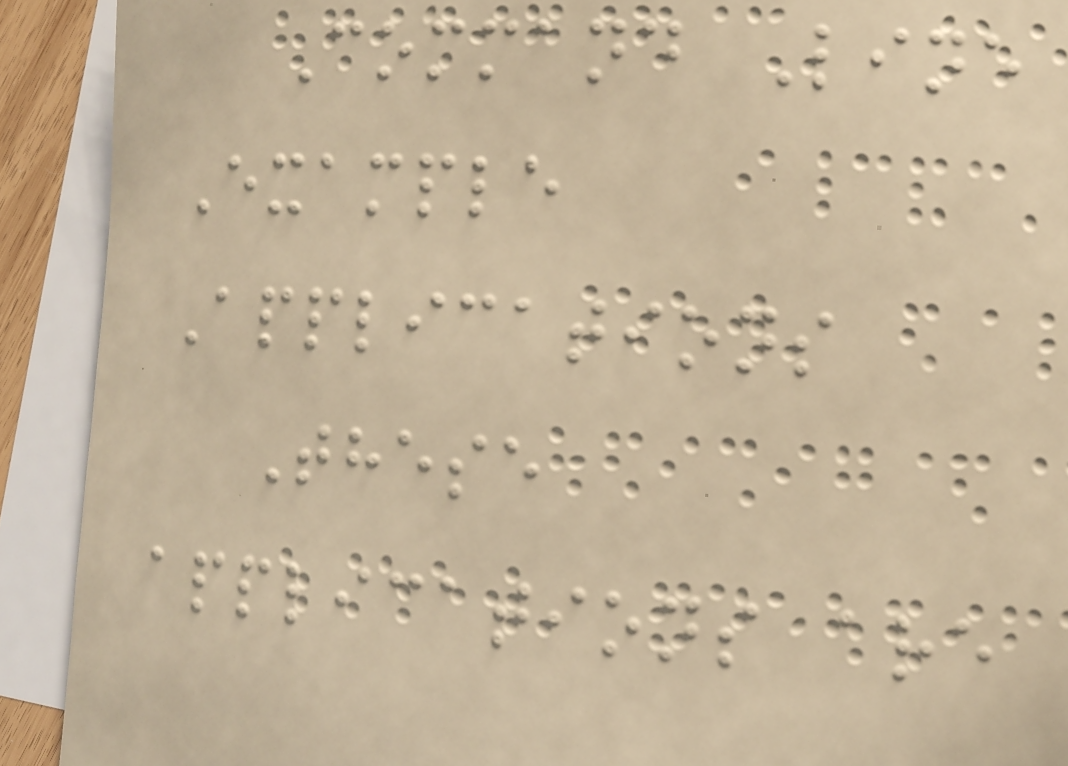Command Line
Example
Applications
These
applications are
